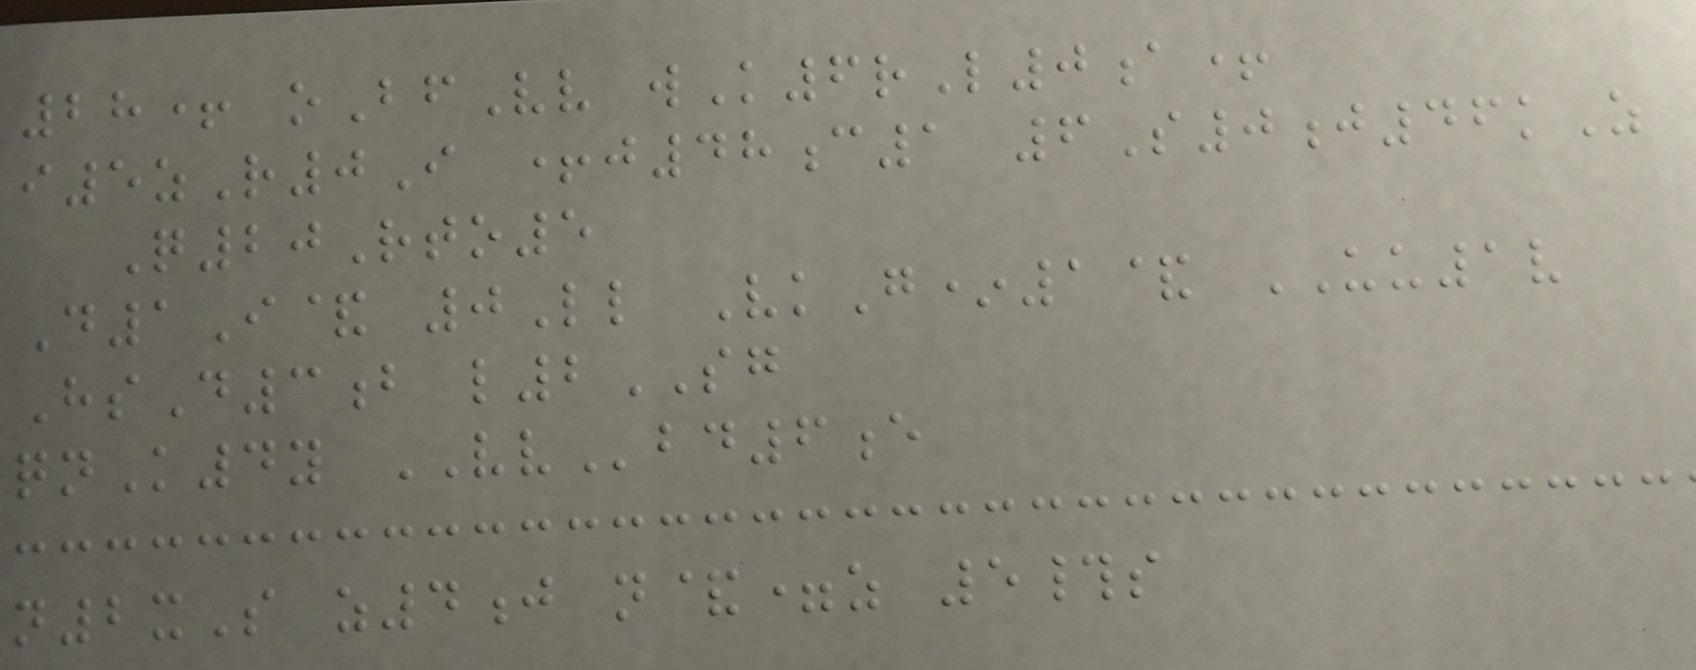28+ oBfVv wK6rL0a+
i5zR0I +j48c1 6S0j46kZ
Q20Rto5
D1I& 0Ll VkG*1& UU1v
HsD3b l2SG
qnK4y VVbd6e
n2xS z4j n&=z 5#s
